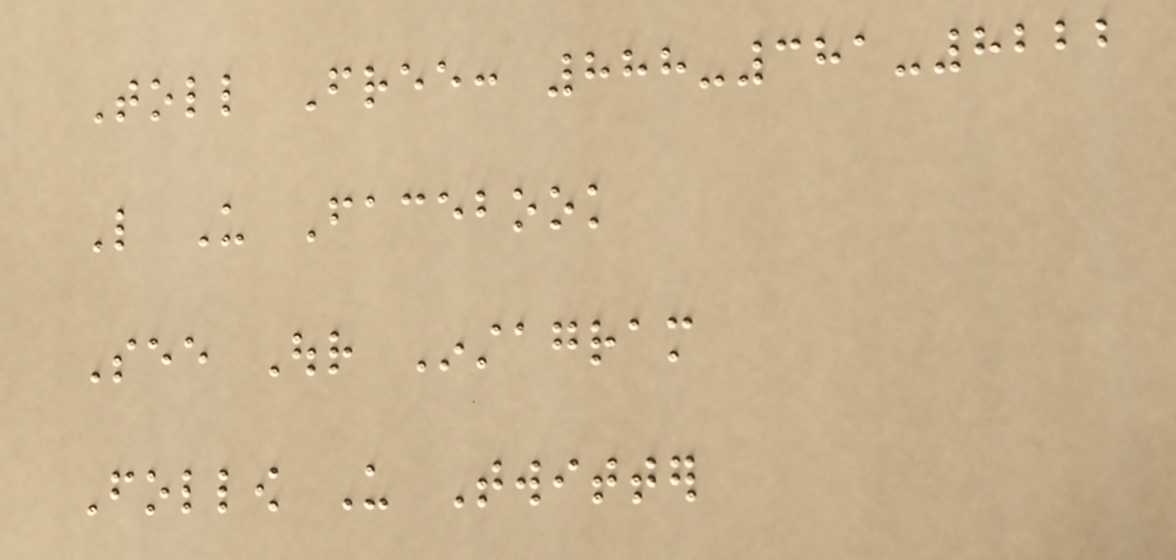Toll Free: 888-381-8222
Like Us Facebook
See Our Instagram
Follow Us Twitter
